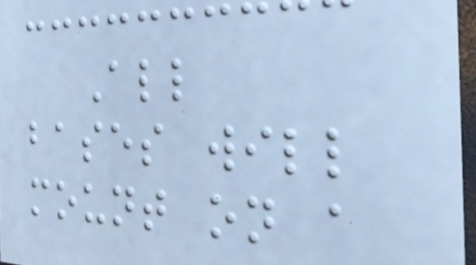All
bases will
mount on a
